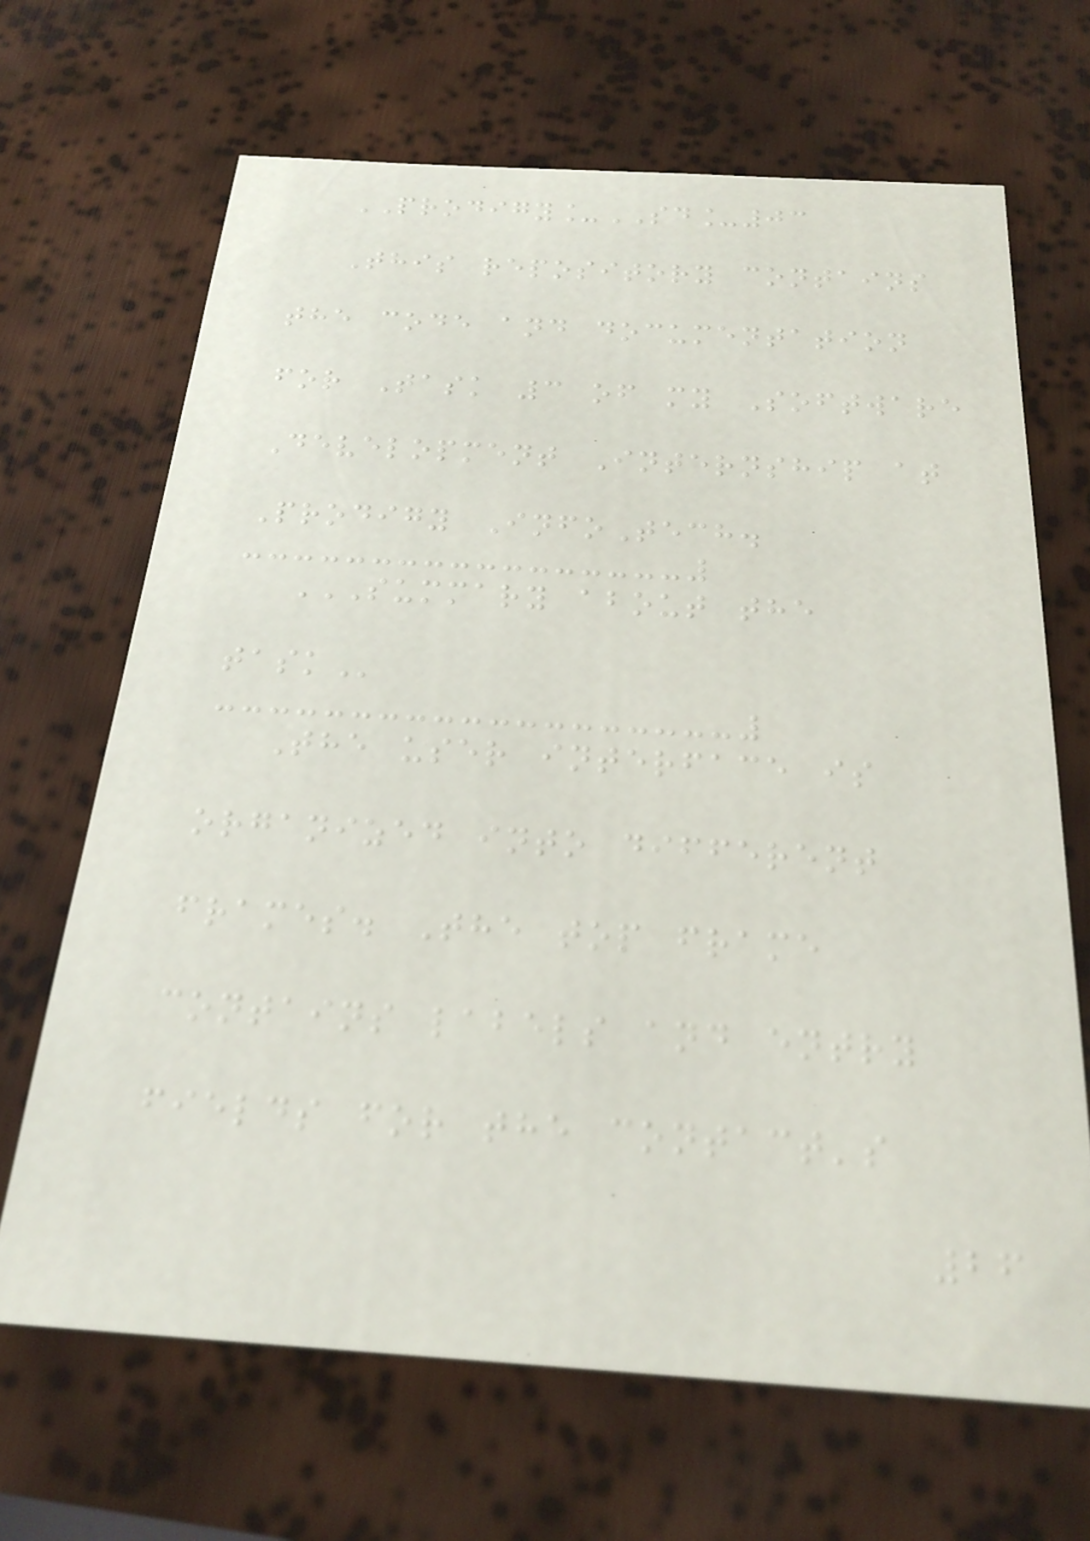PRODIGY_SD_03
This repository contains
the code and documentation
for Task 3 of my Software
Development Internship at
Prodigy InfoTech.
SUMMARY ABOUT THE
TASK
The user interface is
organized into different
frames. The top frame
contains labels and entry
fields for the contact's
26
